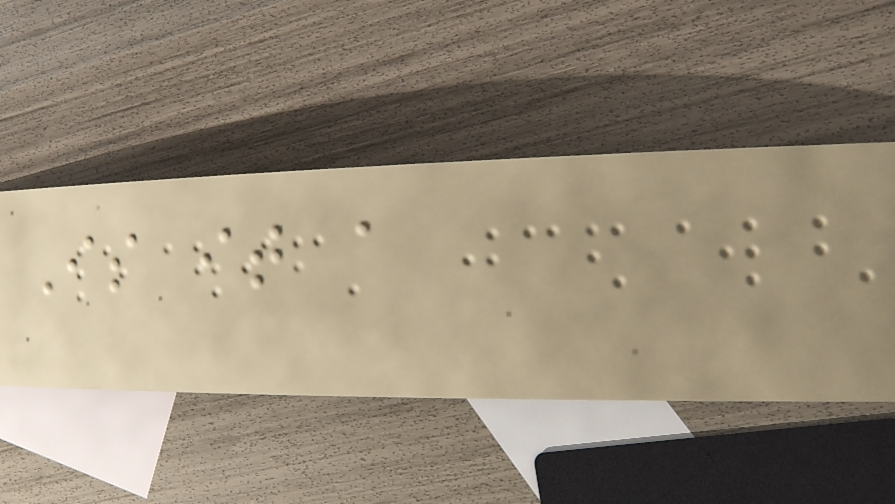Is it a
